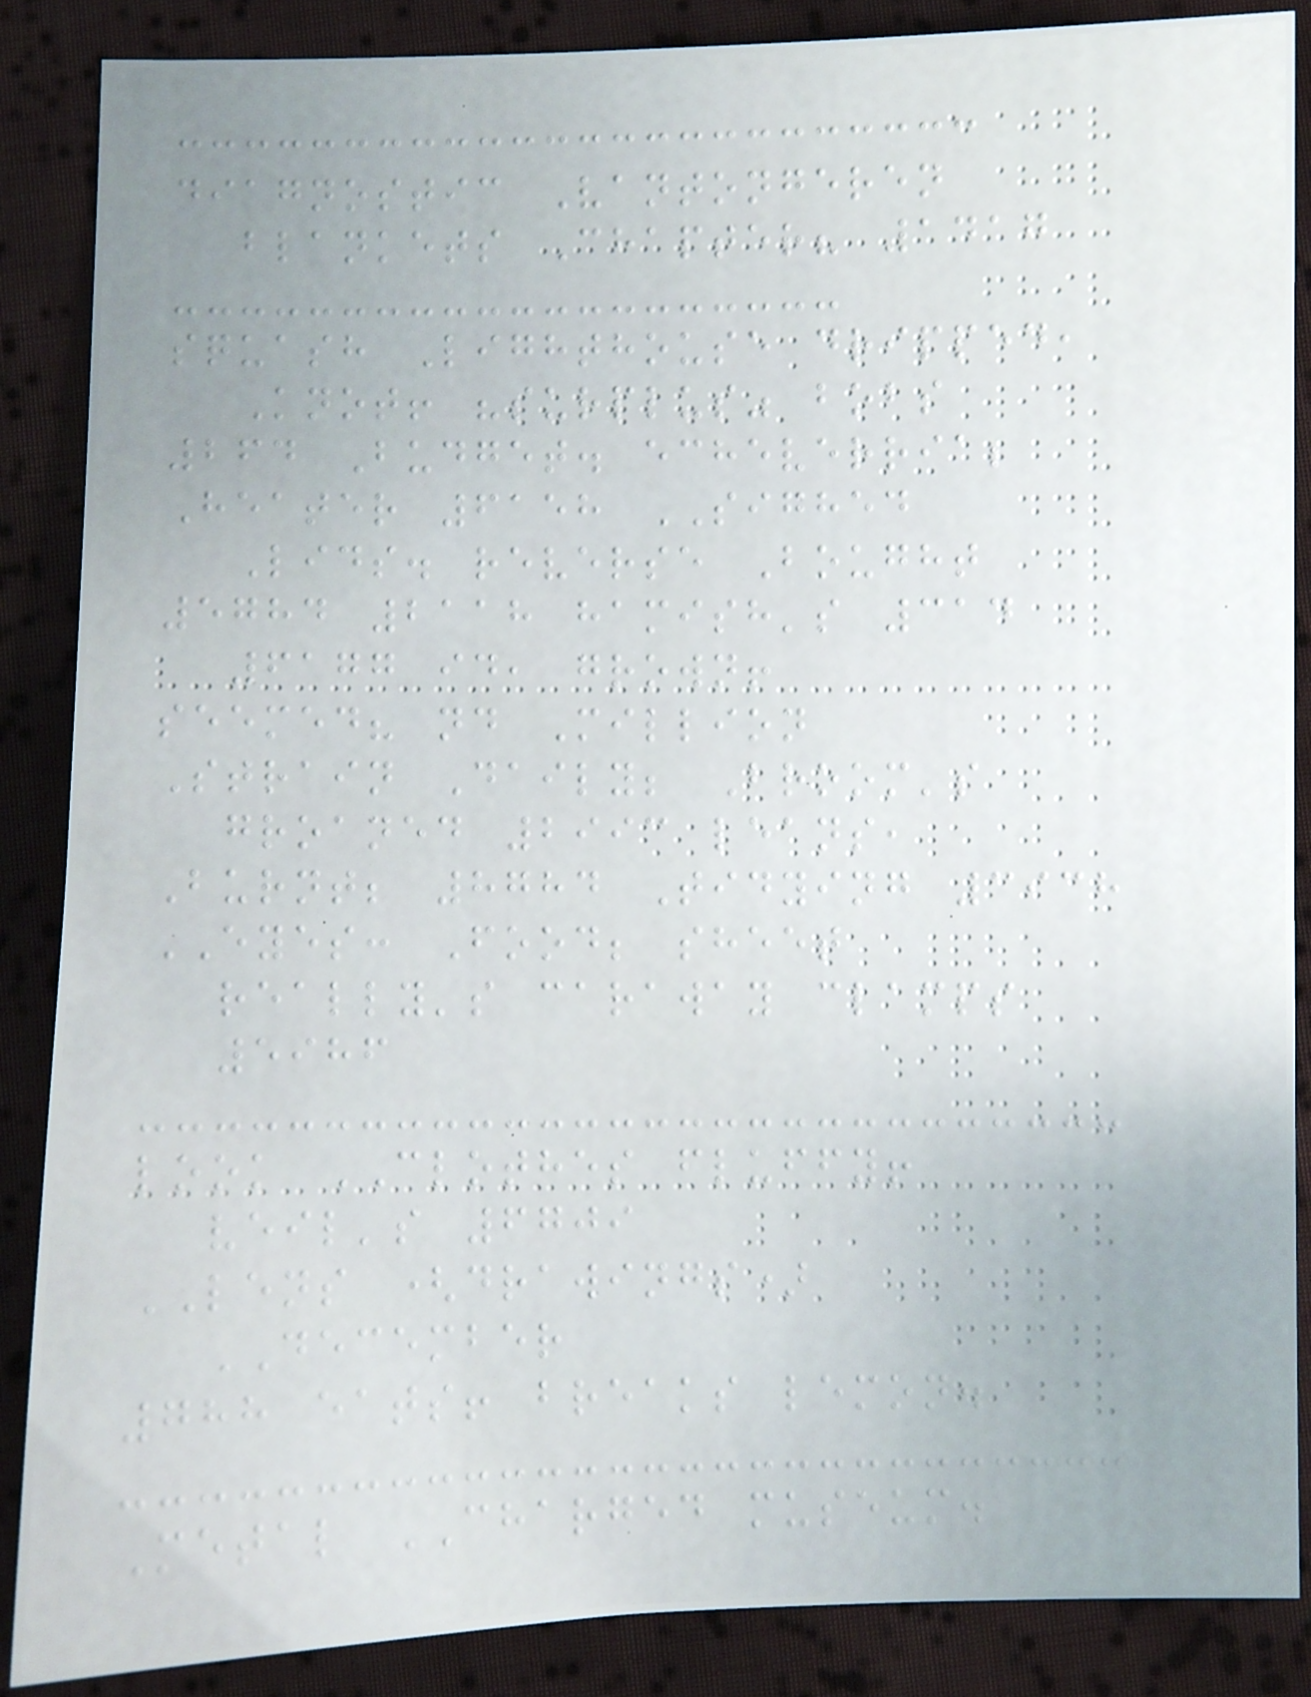diagnostic Vantongeren
blankets Chapter? 1417
squash Lighthouse dripped,
Knot! "surplus" bobs
264 Budget. echeverria;
Heater 6158 SIGHED
Lids. reverse Bought
5784 2118 hamish's 314
6177 id, grown!
seemed? nd Million
Strain Daily; Broom's
groaned 2993 leans,
Burnt; 8784 Tidying 3938
EYES: Food; sheet
really's caraway clamps
5986
look CLOTHES fluffy!
veil's 6709
LENS (drawings)
DECEMBER
788 eats! breaks lemon.
Metal CHARGED museum.
